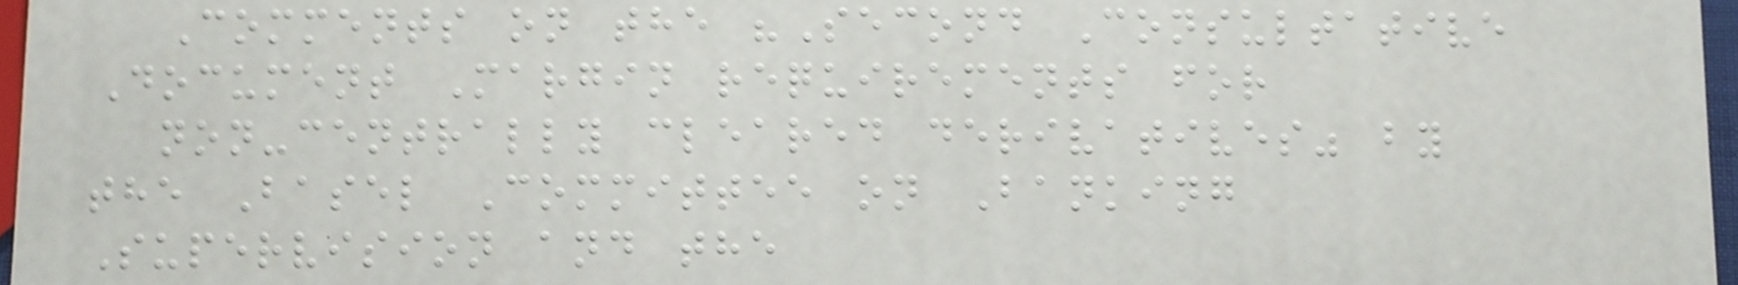Comments on the "Second Consultative
Document Margin requirements for
non-centrally cleared derivatives" by
the Basel Committee on Banking
Supervision and the
